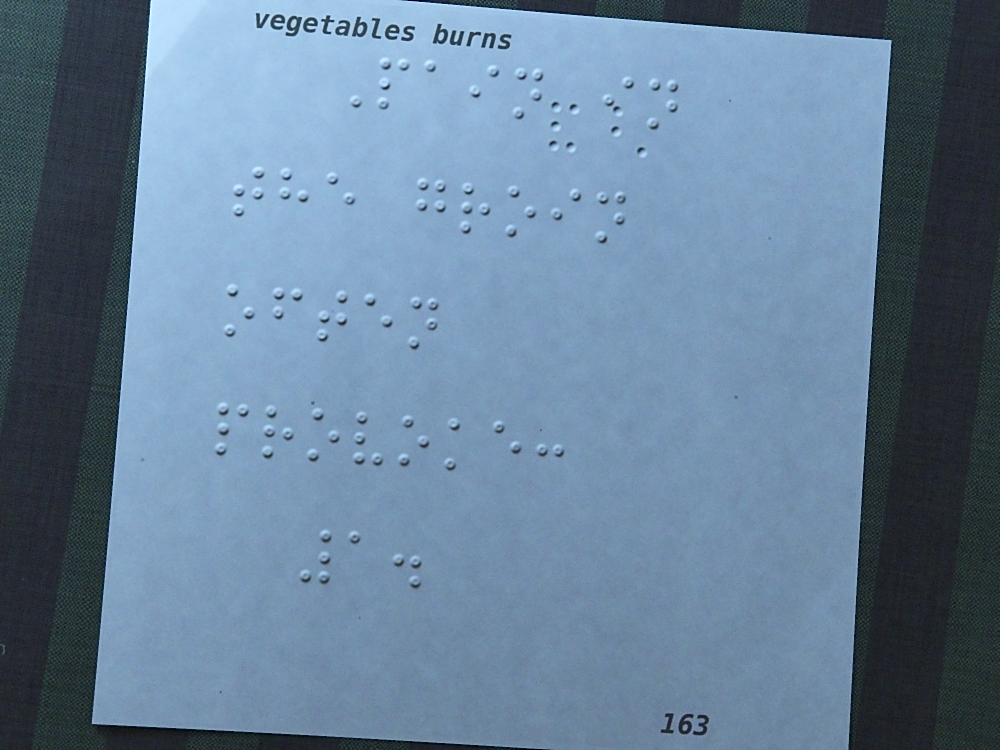Pain in
the groin
often
provoke:
1.
